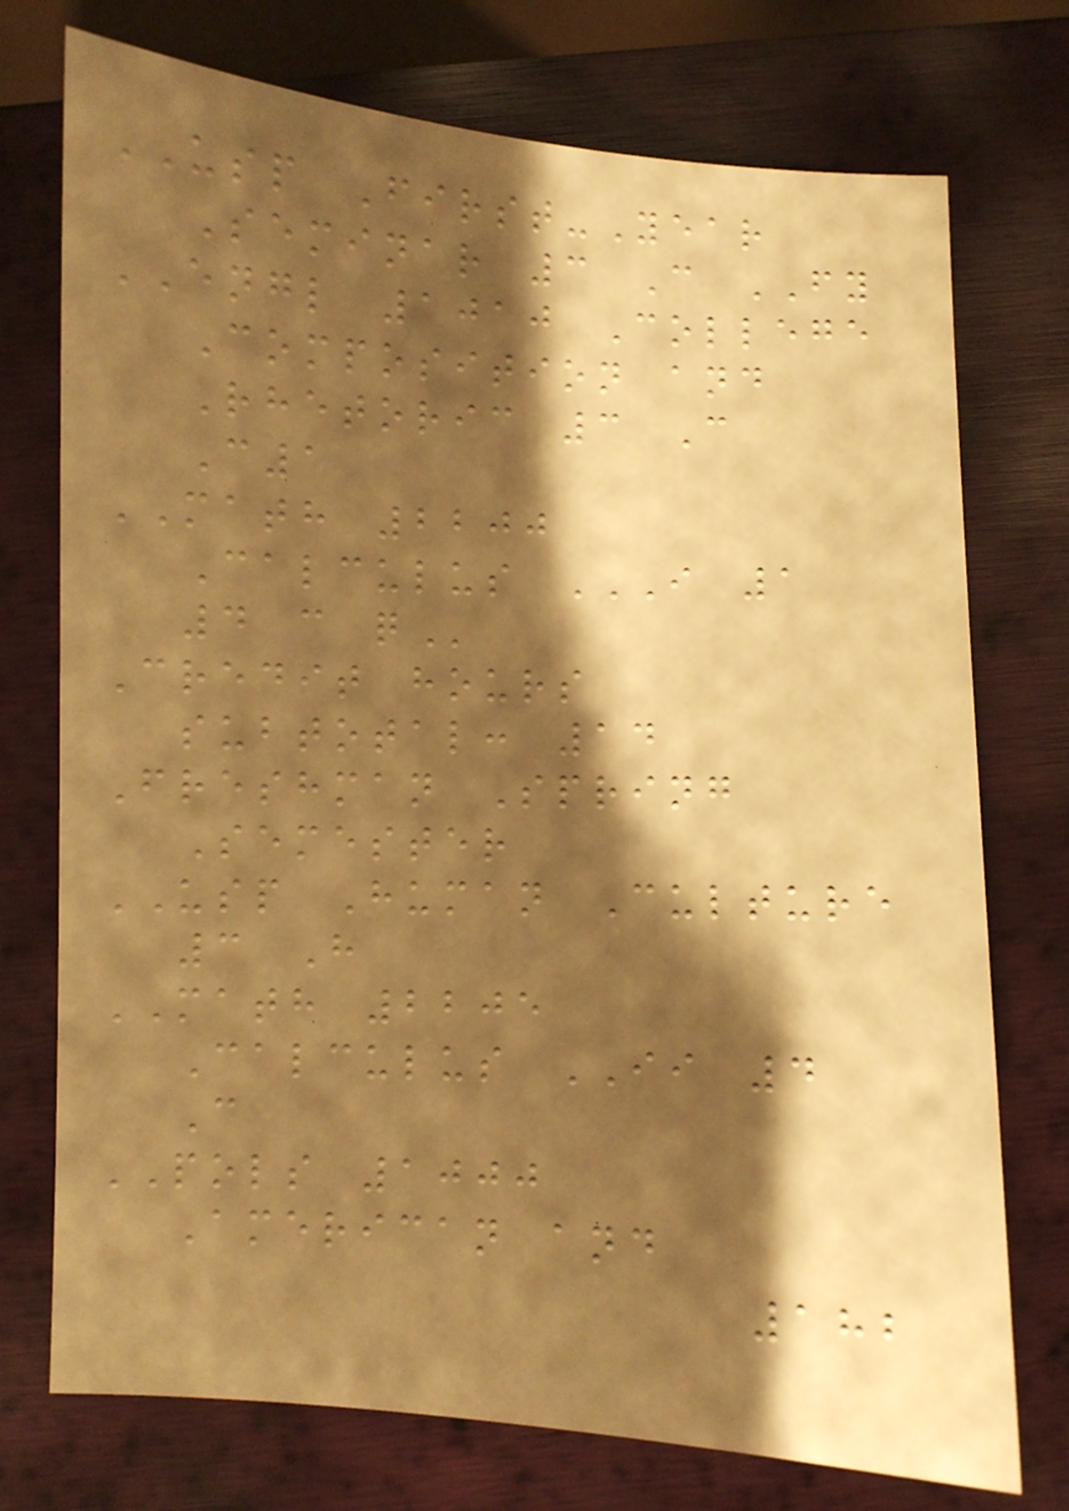USP First-Year
Seminar 3 C FY
ENGL 1010 College
Composition and
Rhetoric 3 C
C1
MATH 2200
Calculus I 1
4 C Q
Credit hours
subtotal: 14
Freshman Spring
Semester
USP Human Culture
3 H
MATH 2205
Calculus II 4
C
POLS 1000
American and
182
